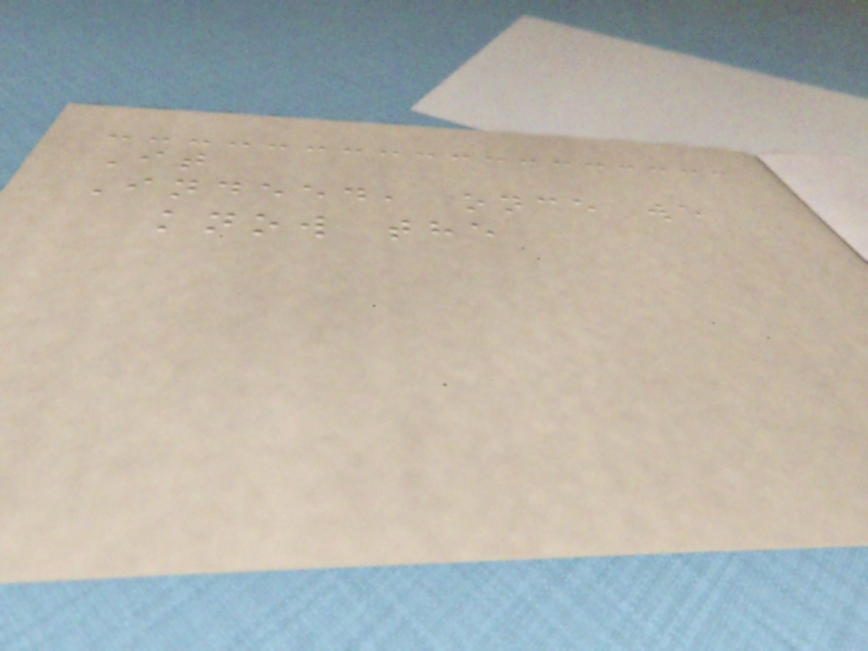It
Indeed, once we
know the
